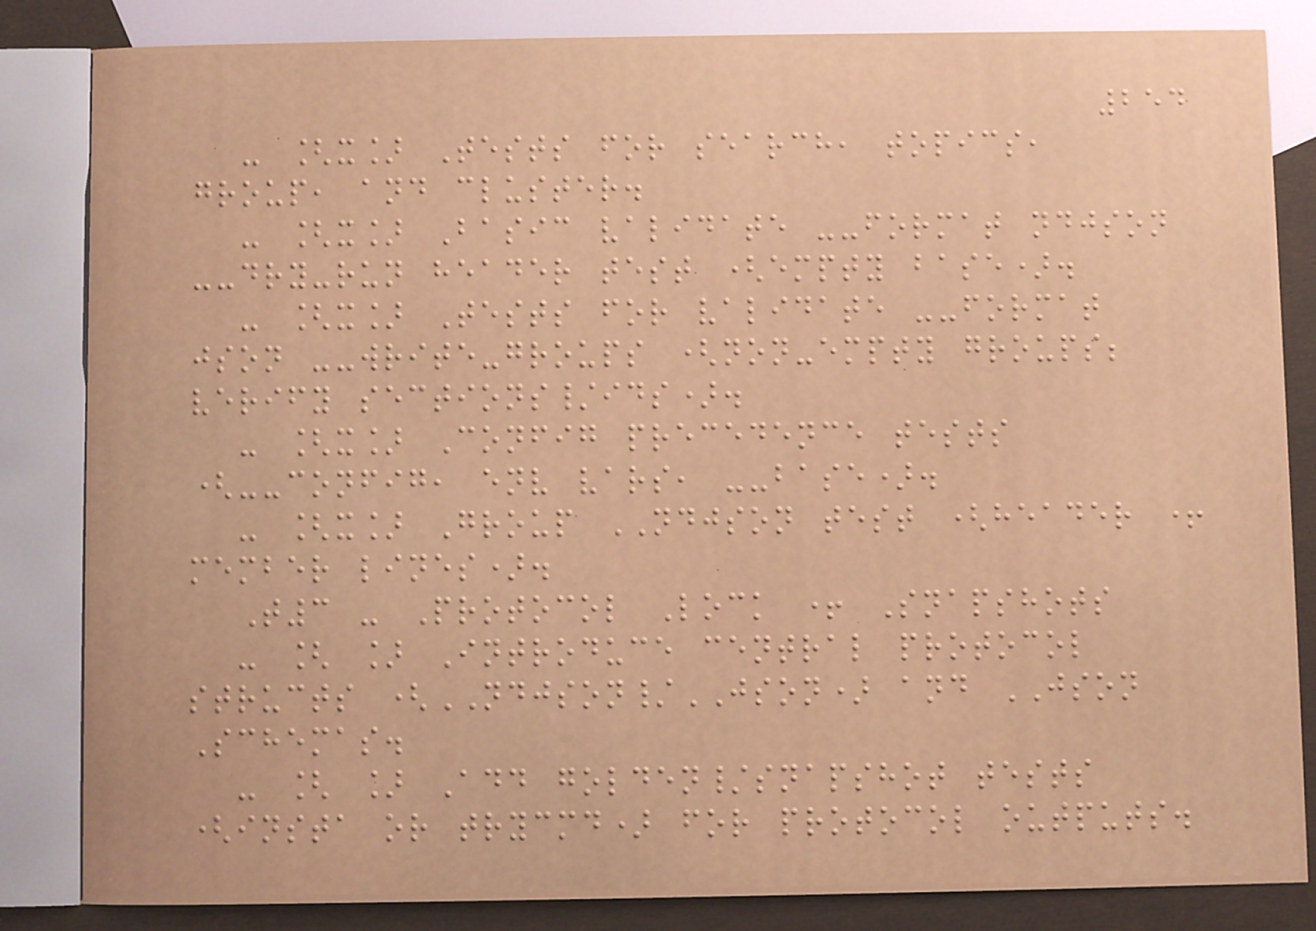254
- [x] Tests for search, topics,
group, and cluster.
- [x] Basic validate --format ndjson
--dry-run header test (empty base).
- [x] Tests for validate --format
json --write-groups (non-empty groups;
verify sections/ids).
- [x] Config precedence tests
(--config, env vars, --base).
- [x] Group NDJSON test (header +
member lines).
T3 - Protocol Lock + Snapshots
- [ ] Introduce central protocol
structs (NDJSON/JSON) and JSON
Schemas.
- [ ] Add golden/snapshot tests
(insta or trycmd) for protocol outputs.
